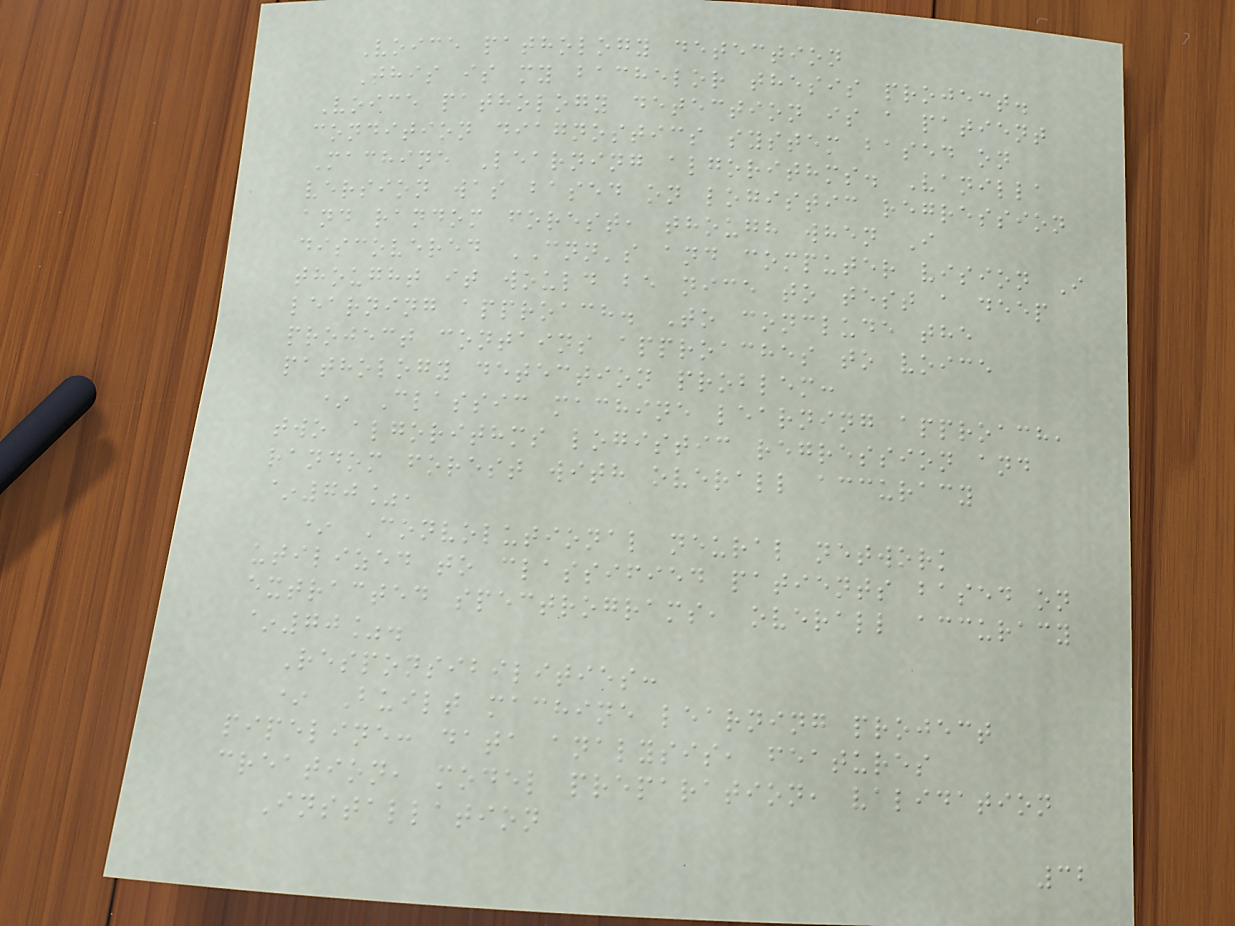Voice pathology detection
This is my bachelor thesis project.
Voice pathology detection is a patient
condition diagnostics system based on
Machine Learning algorithms. Vanilla
version was based on logistic regression
and random forest, though when I
discovered CNN's and computer vision I
thought it would be nice to test a deep
learning approach. To conclude the
project contains approaches to voice
pathology detection problem:
* Classic machine learning approach,
two algorithms logistic regression and
random forest with overall accuracy
~70%,
* Convolutional neural network
utilized to classified patients based on
extracted spectrograms, overall accuracy
~70%.
Responsibilities:
* Built machine learning project
pipeline: data analysis, features
creation, model preparation, validation
Installation
32
